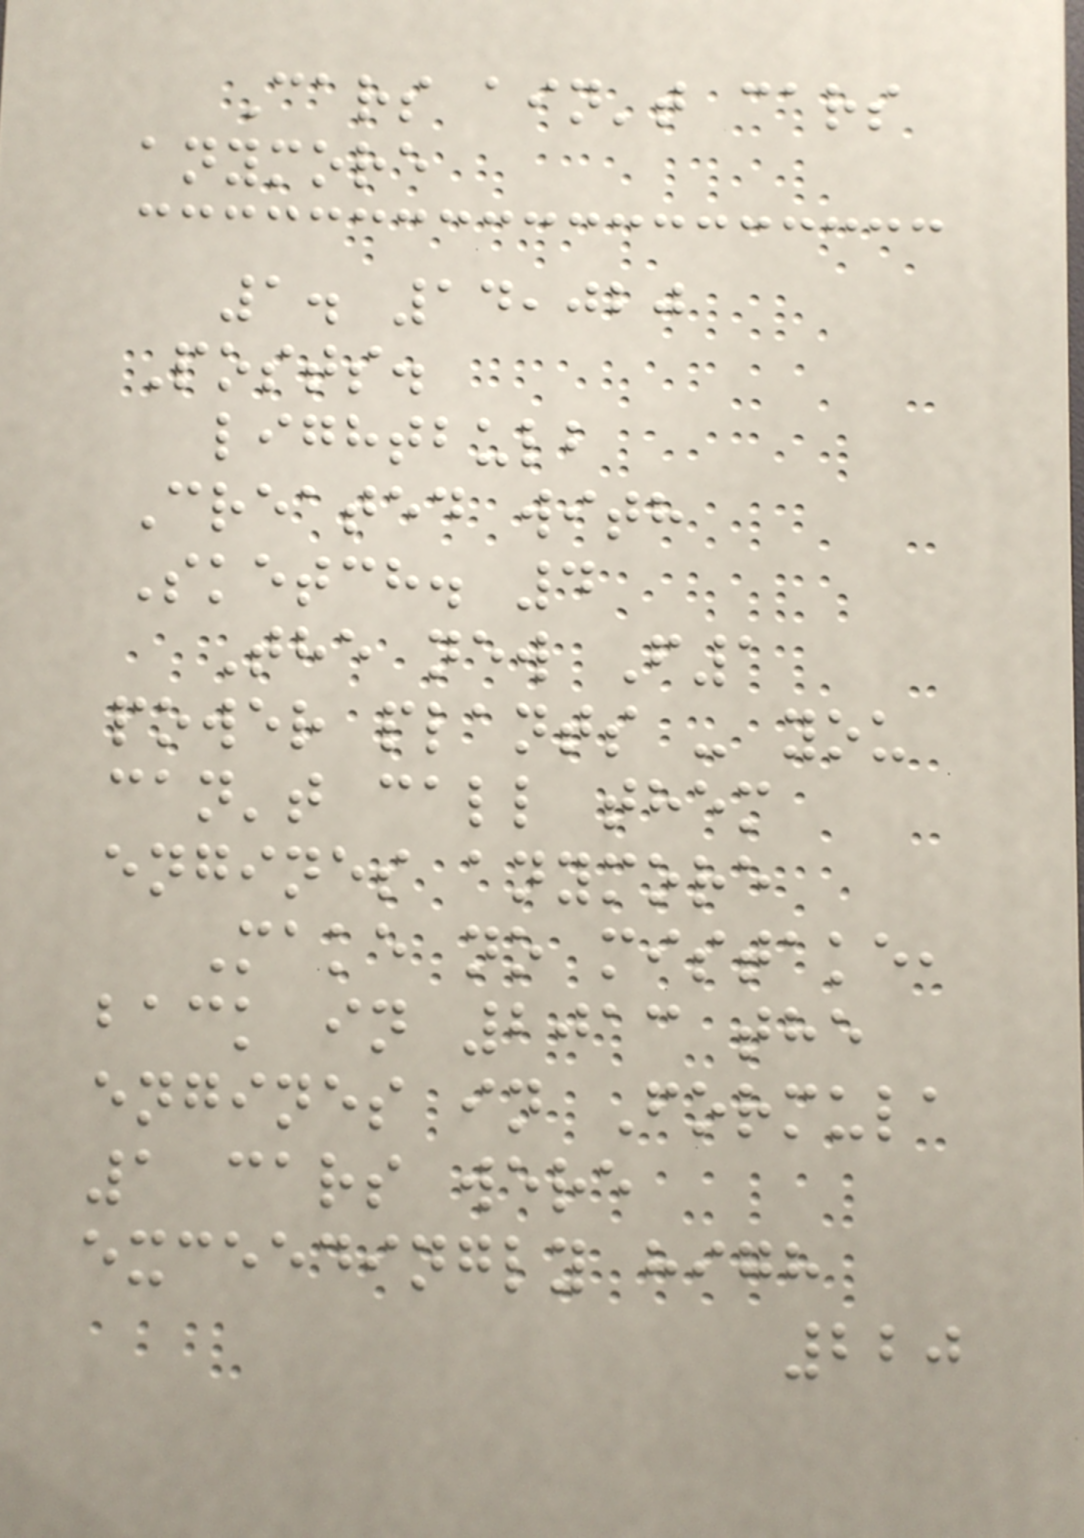Cars ain't cars
anymore
1. 14,020
Posts.
lightbulb
Created with
Sketch. 4
The new F1
power plants - you
can't call them
engines anymore
Make no mistake,
back in 2013 the
engines in Formula
1 cars were
exceedingly high
220
